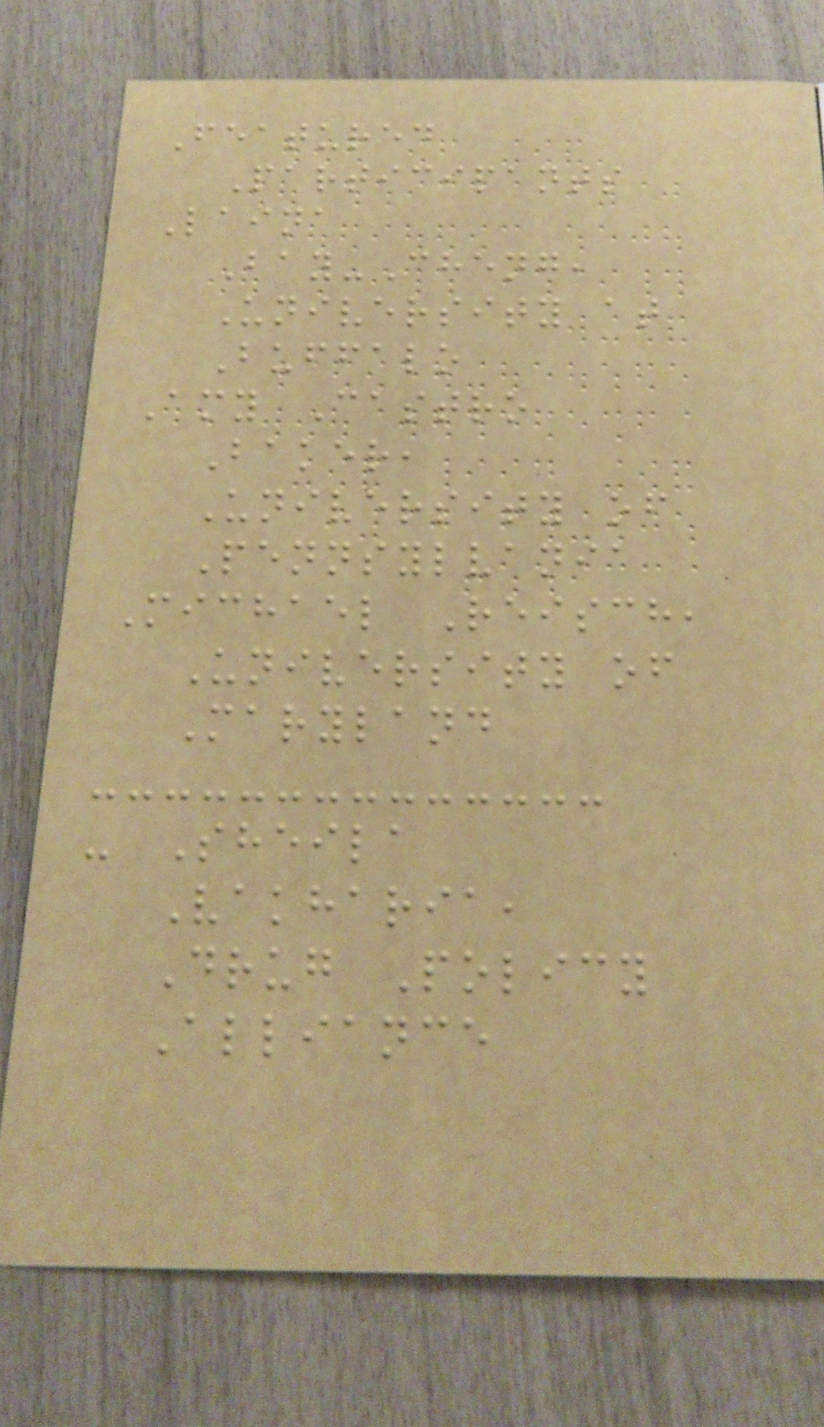Featured
Participants
Laina
Bay-Cheng,
University at
Buffalo
Amy Castro
Baker,
University of
Pennsylvania
Michael Reisch,
University of
Maryland
- Sheila
Vakharia,
Drug Policy
Alliance
